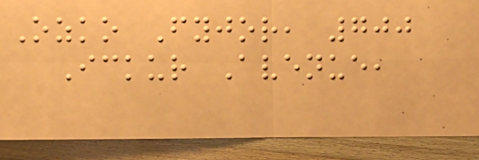Ozko Fyjor, 700
Ickur Avenue,
